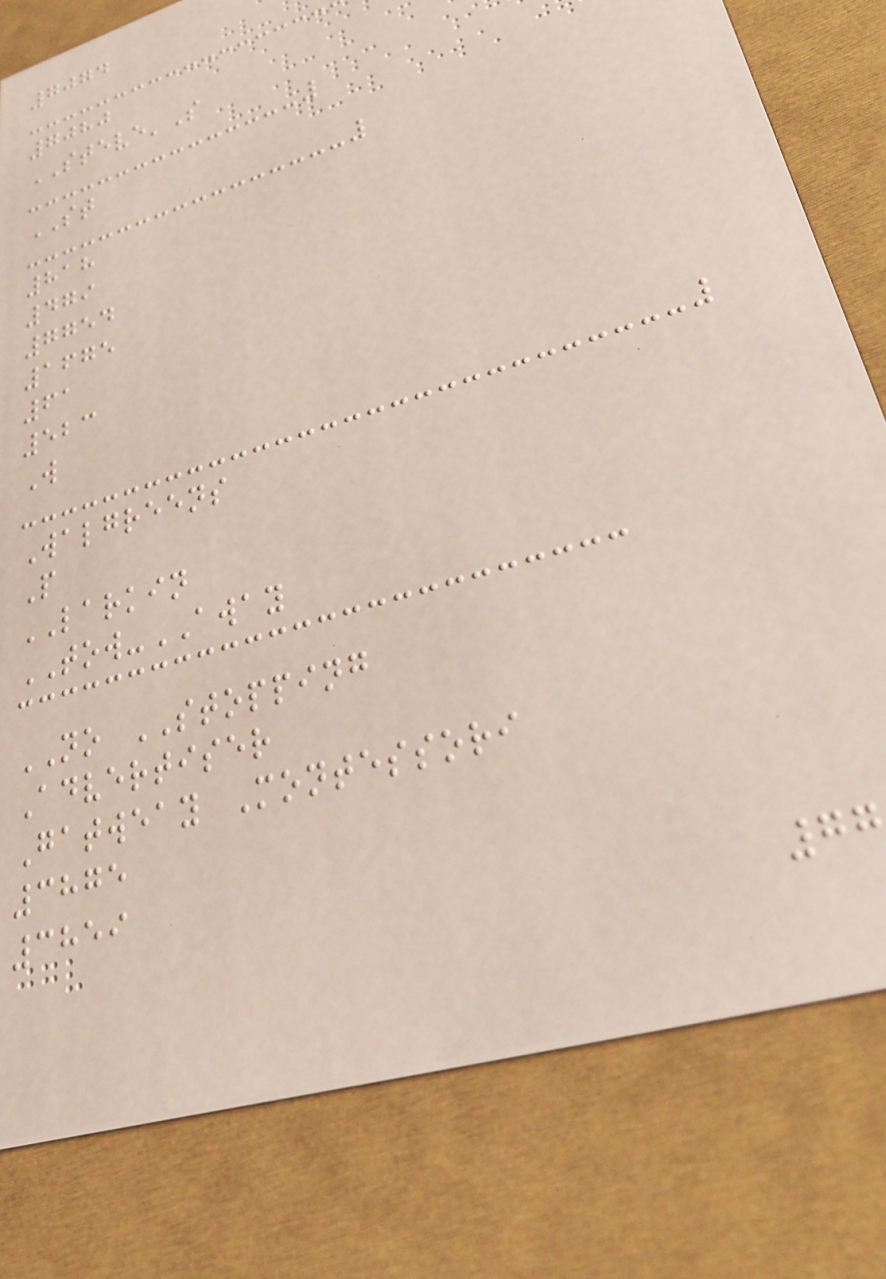7074
7080
STEVE'S
ST
818
479
7754
1675
61
523
W
Walgreens
P
LARKIN
TOW-AWAY
NO STOPPING
Advertiser
Gatweay Montessori
3875
3859
77
